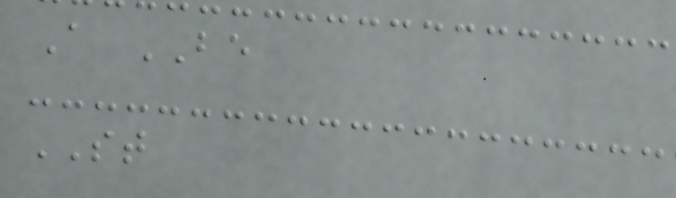A BE
ST
